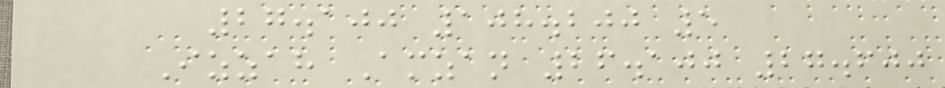27.100 108.200 5
Izzah Amzan 26.100 27.600
